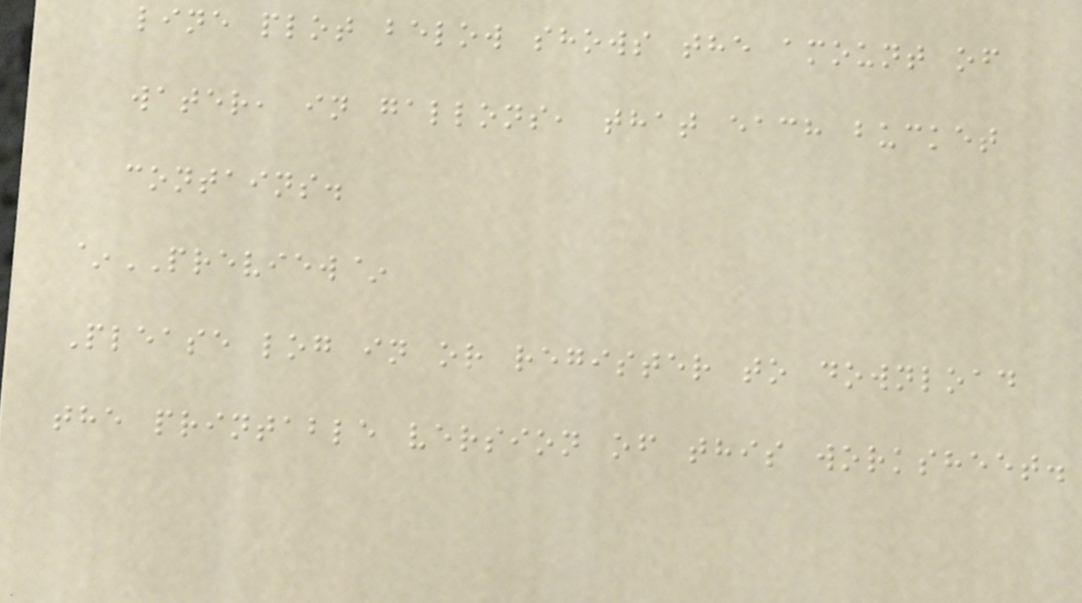line plot below shows the amount of
water, in gallons, that each bucket
contains.
~PREVIEW~
Please log in or register to download
the printable version of this worksheet.
